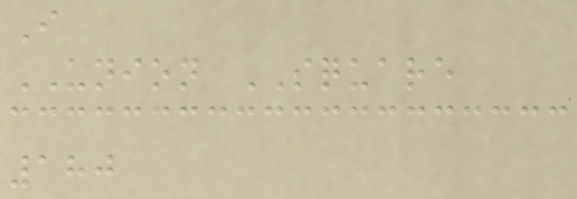I
UNION SQUARE
180
